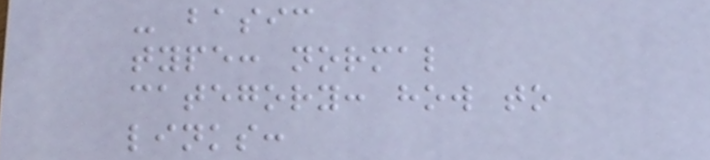- basic
type: normal
category: how to
links:
